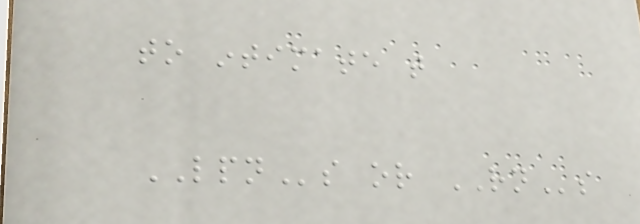to intimate that
LPNs or RNs
